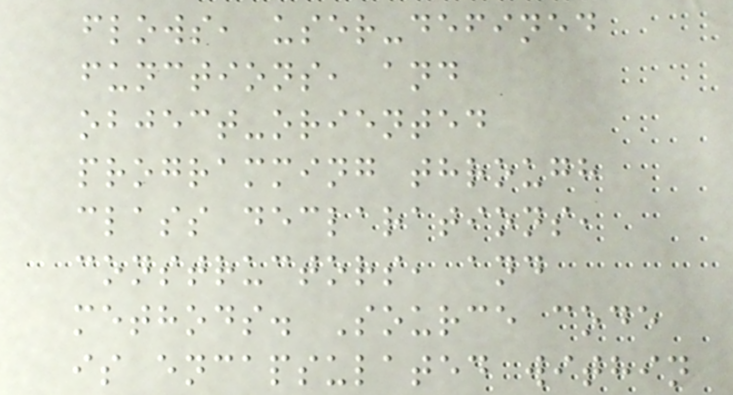flows, user-defined
functions, and
object-oriented
programming through
class declarations,
constructors, and
methods. Source code
is encapsulated within
